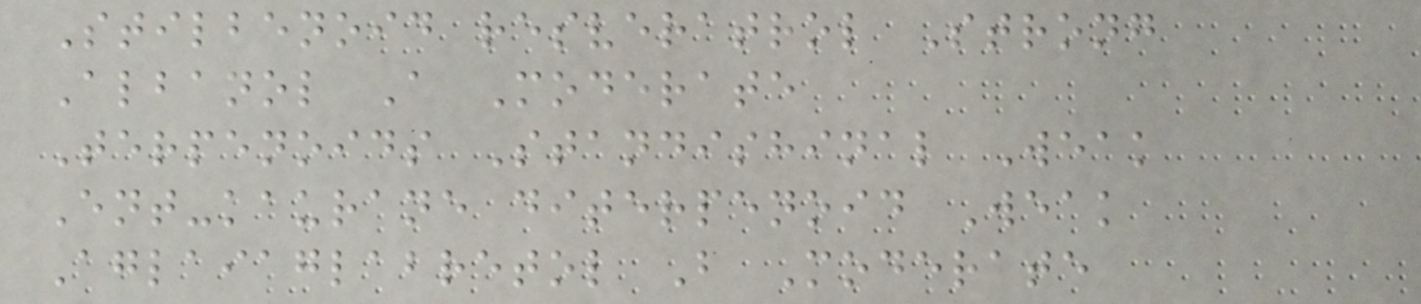Stilbenoid resveratrol Strong
Albanol A Moderate
Terpenoids Standishinal Weak
Ent-kaurane diterpenoid Weak
Aglaiaglabretol B Moderate
